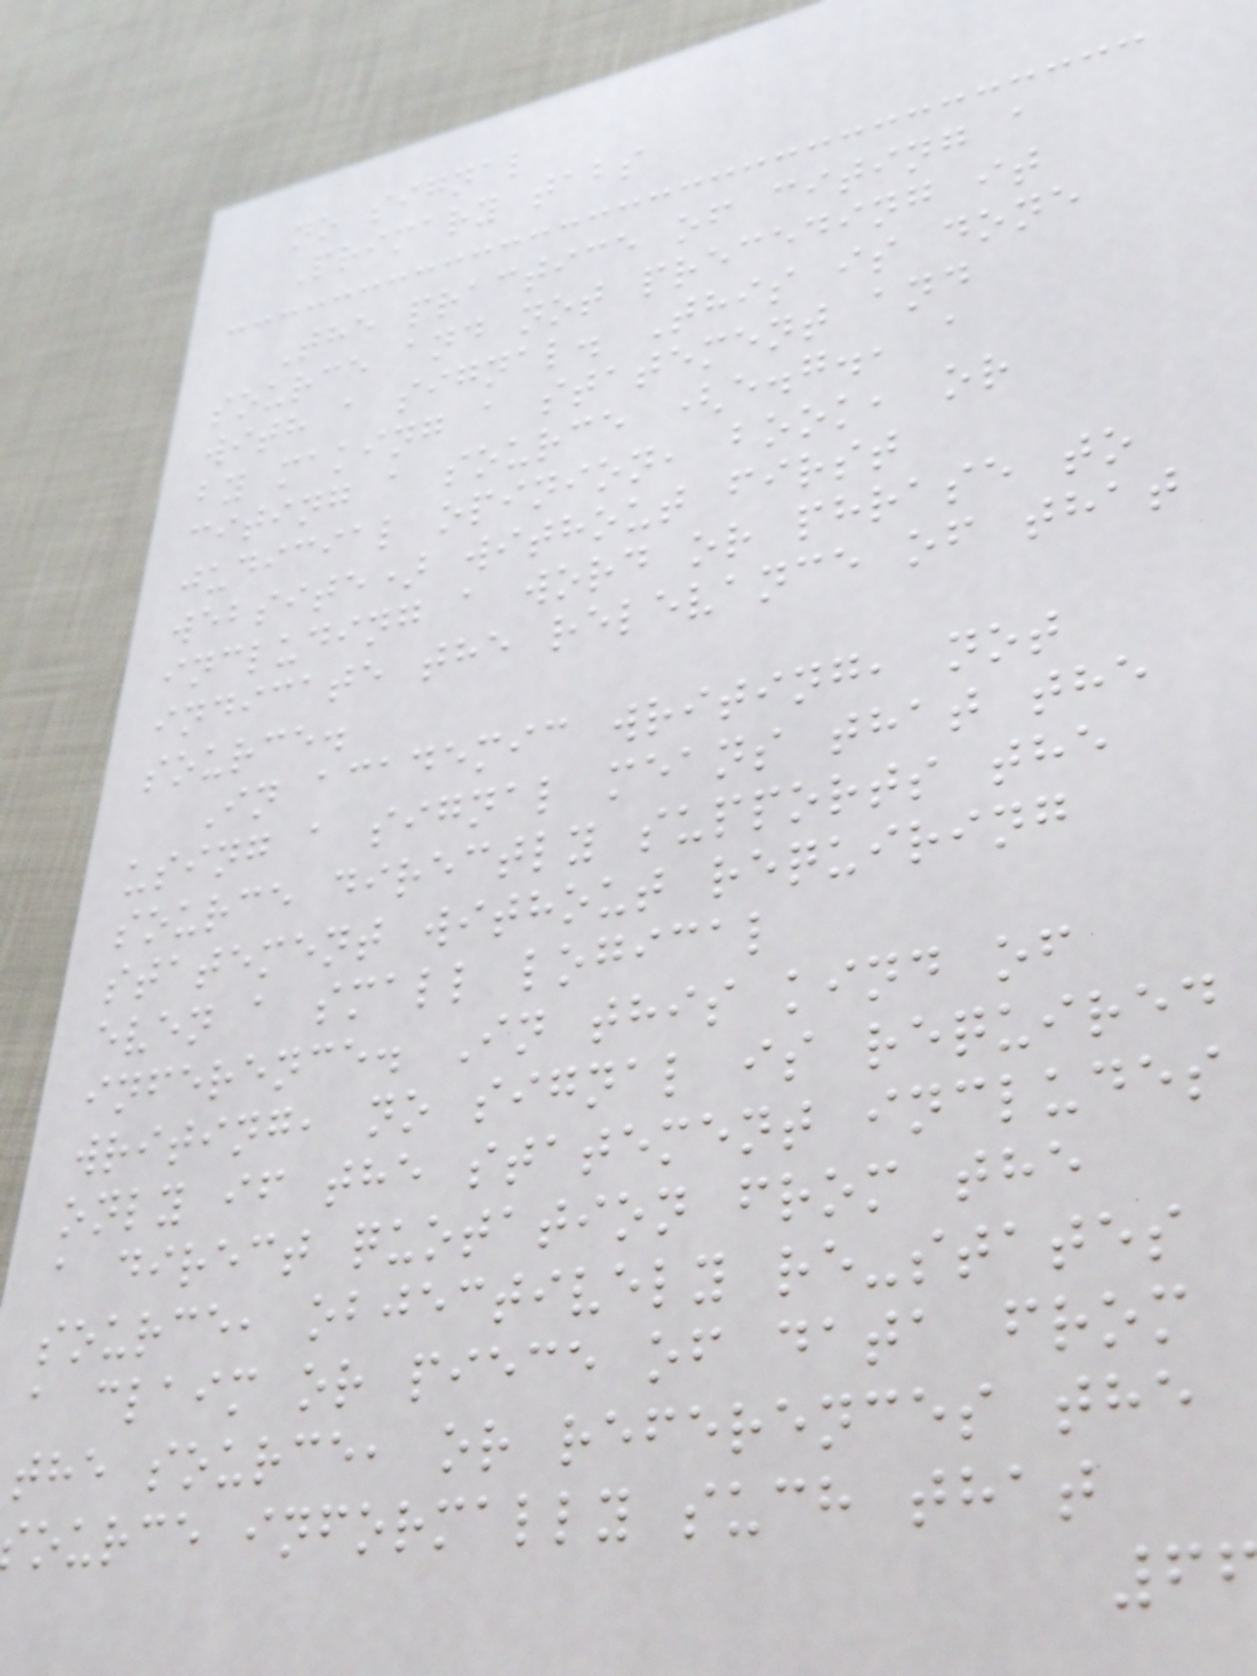no signal
Primary tabs
The practice of citing a
source and not preceding it
with a signal. This is done
by making a statement and
citing a source (e.g., a
judicial opinion, book, or
website) without first
including a word or phrase to
indicate the relevance of that
source.
In academic writing, not
using a signal means that the
source directly supports the
statement without requiring
even a small logical
inference. In this kind of
writing, no signal is required
only if the statement includes
a direct quotation from the
source, objectively re-states
a claim or piece of data from
the source, or references the
ource informally such that
